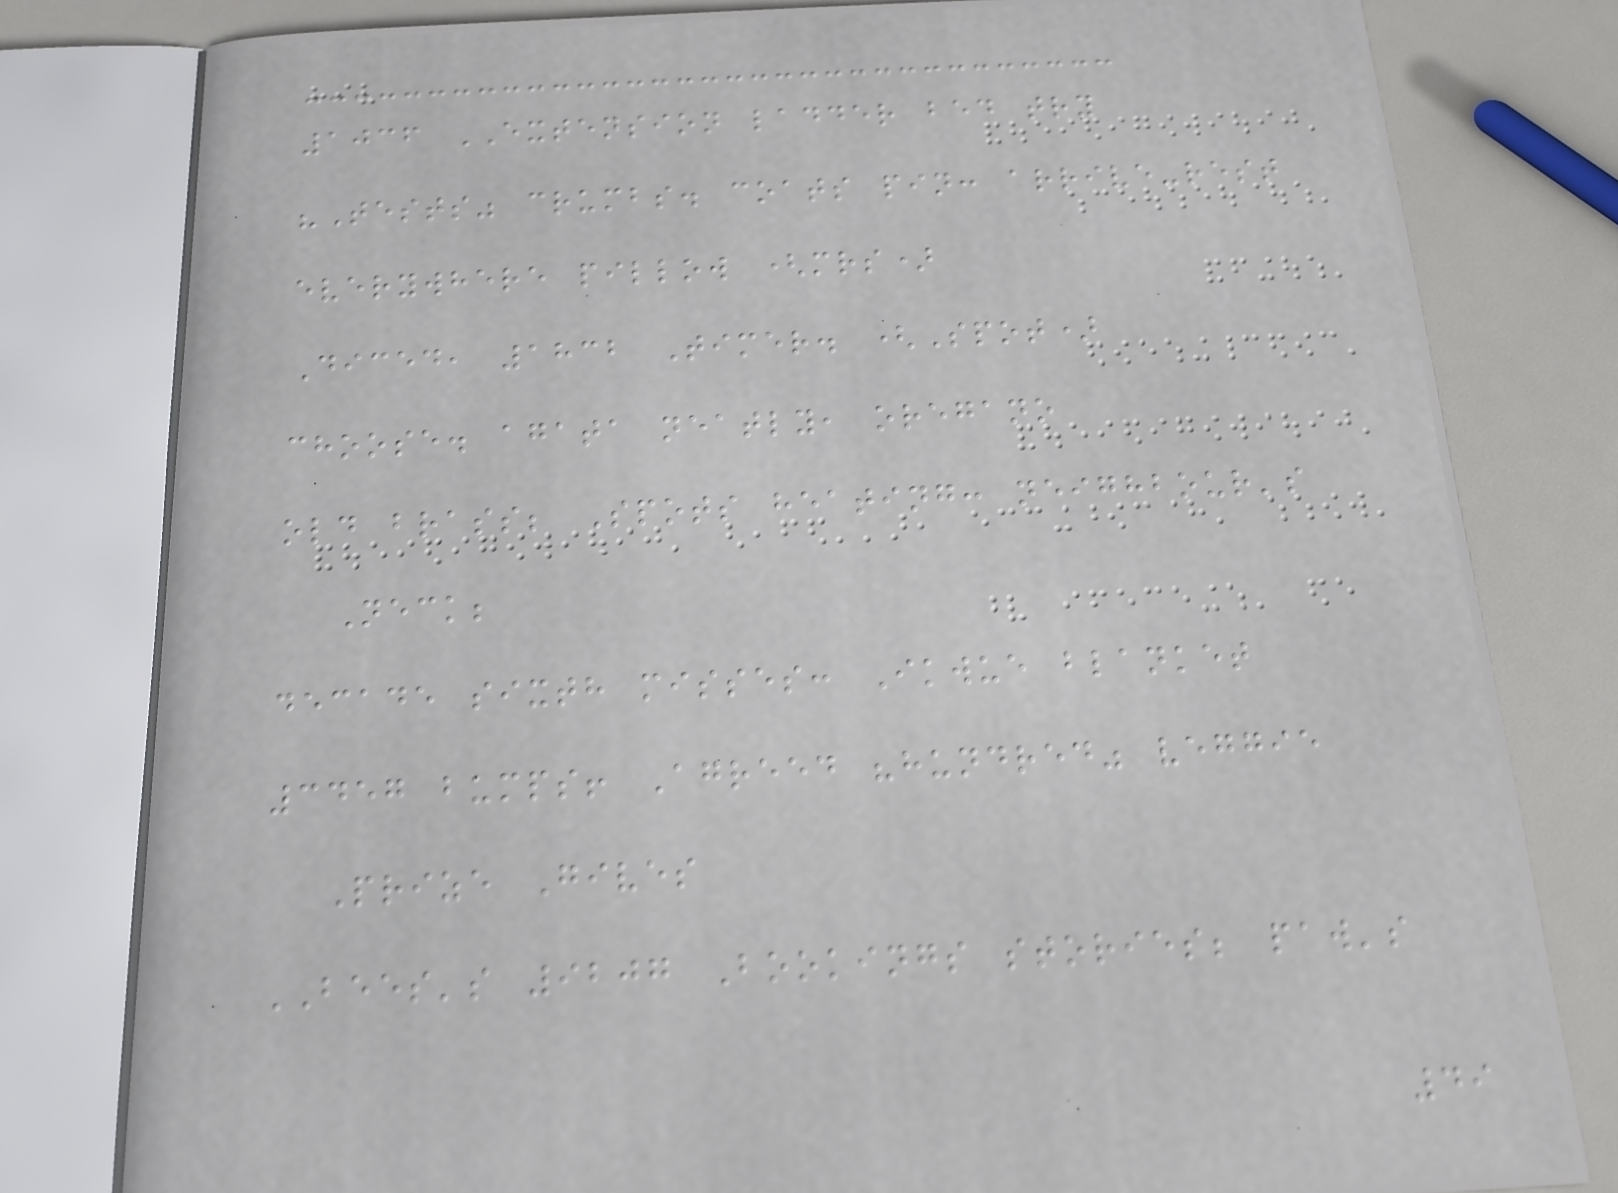1036 EXTENSION ladder bed try
"Tests" crumbs. coats pin: arrive-rest
everywhere pillow (mrs)
Diced, 1832 Timer. (Spot)
choose. agata neatly, oregano
old brass; Spots heating: neighbour's
Neck;
decade sixth misses: Ikwue blanket
3457 bumps! Agreed "hundred" veggie
Prize Gives
BEES's 9207 Bookings stories; paw's
49
